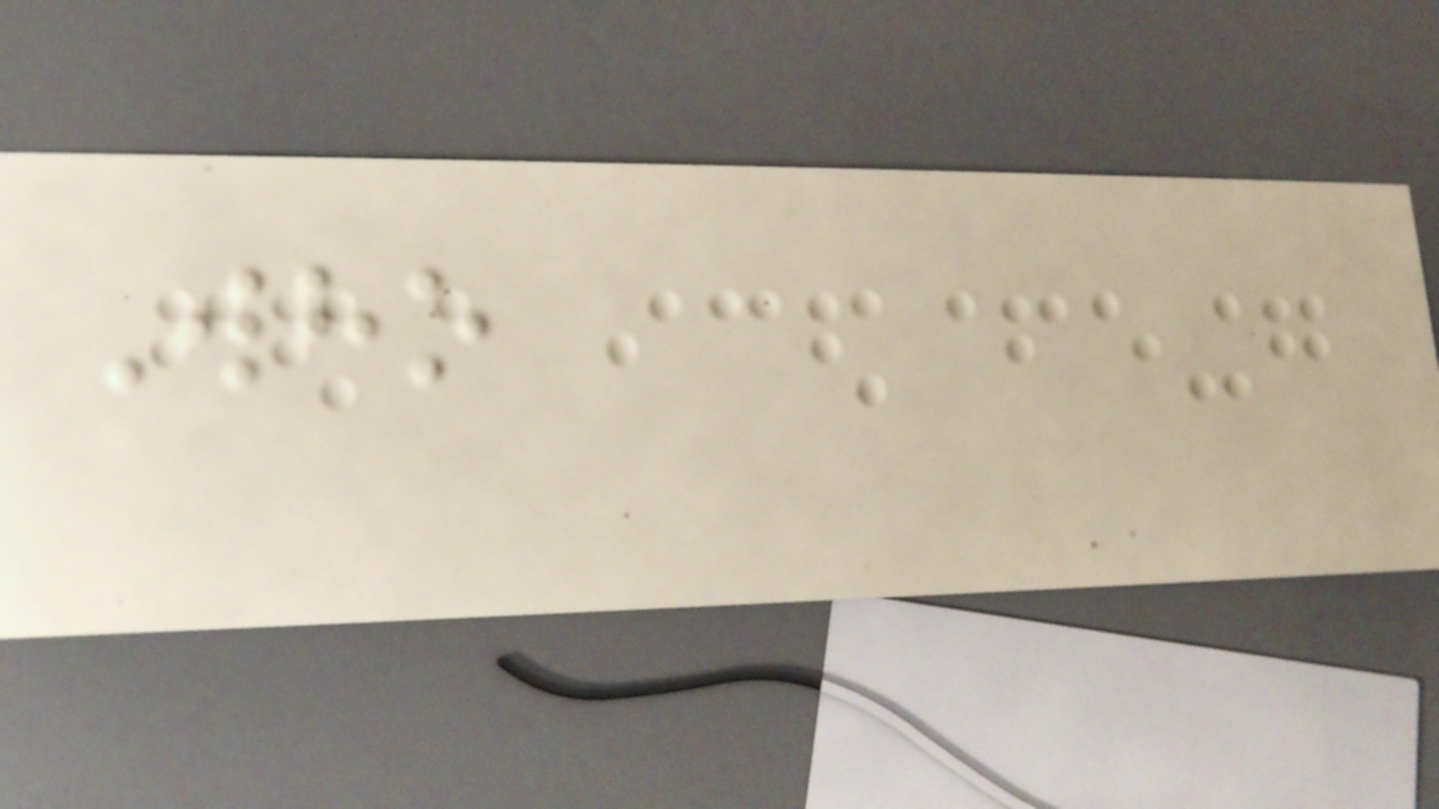Who
